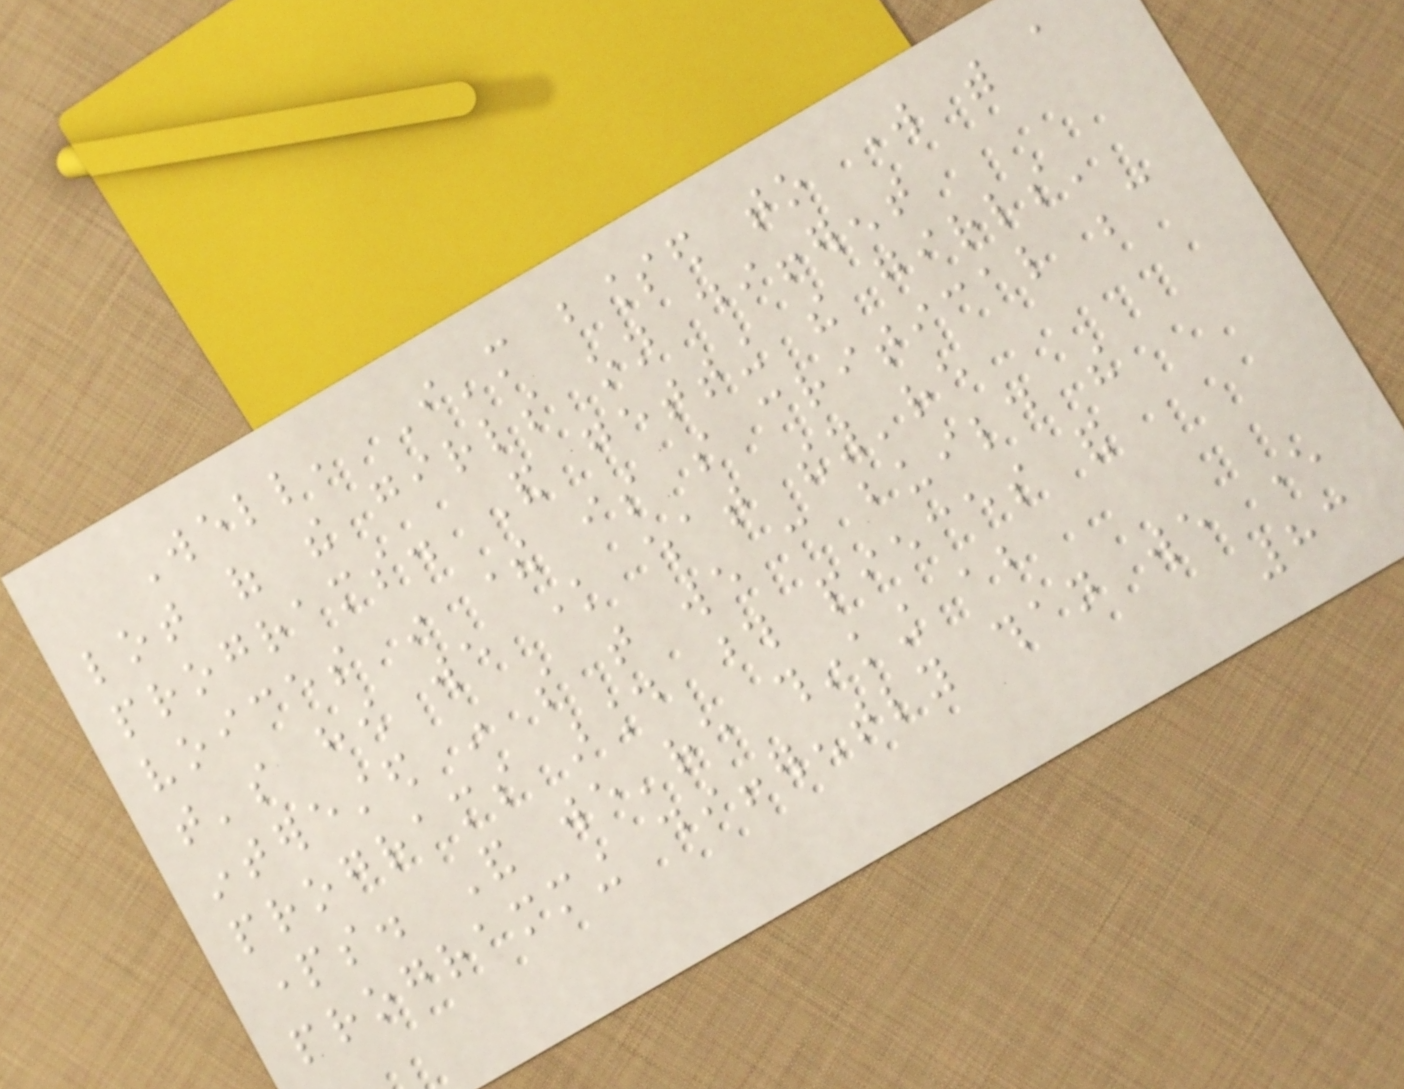Well, I'm blessed to work with a
lot of the girls on different
programs. And getting the girls'
voices in there is so critical because
that's how we know what they're
interested in so that we can build the
programs around those pieces and
parts. And we're thinking about
programming differently than we ever
83
